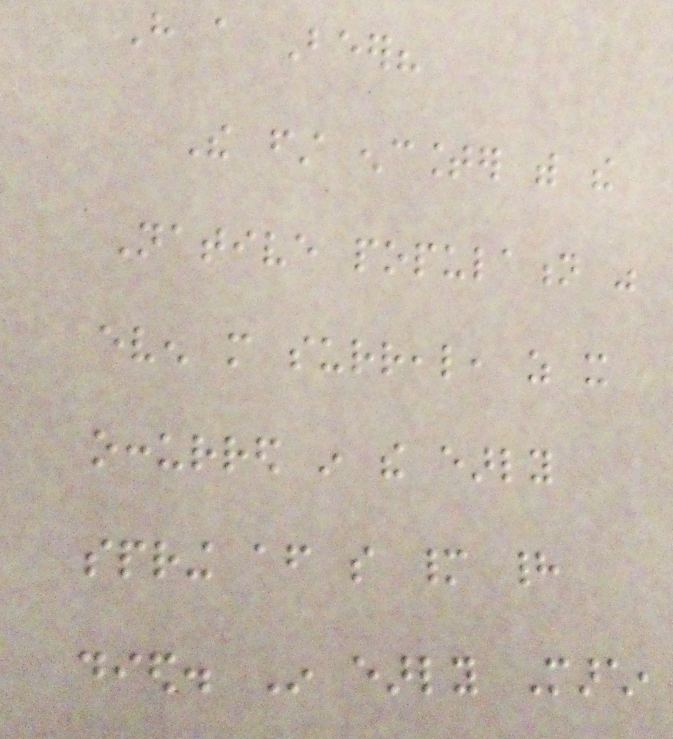Have a Beer?
The first encounter with the
Native population was
even more surreal, as it
occurred in the early
spring after so many had
died. In early March,
